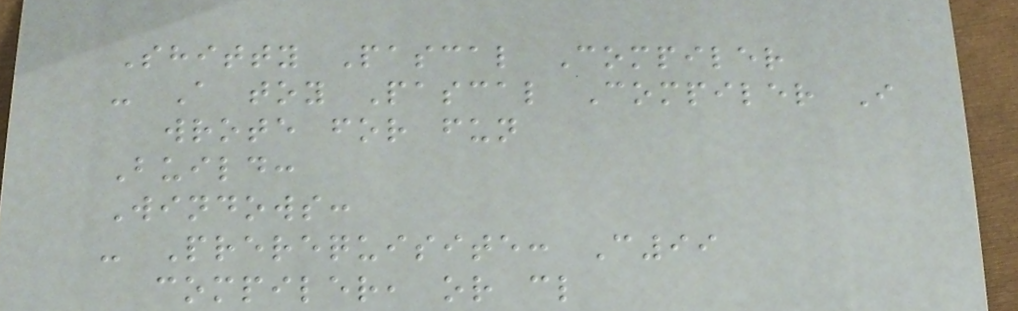Shitty Pascal Compiler
- A toy Pascal Compiler I
wrote for fun
Build:
Windows:
- Prerequisite: C99
compiler, or cl
